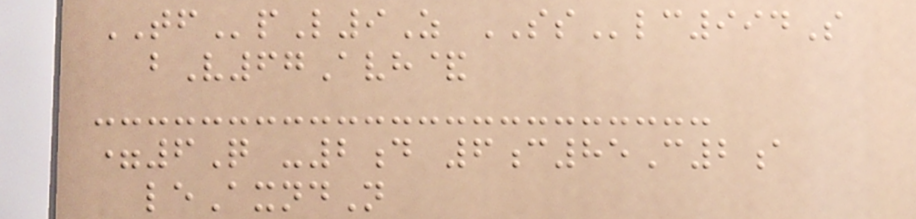TFpL9Z SSlc994S
bV67Avh&
=6Q -2d 6c85C2a
leAxndN
